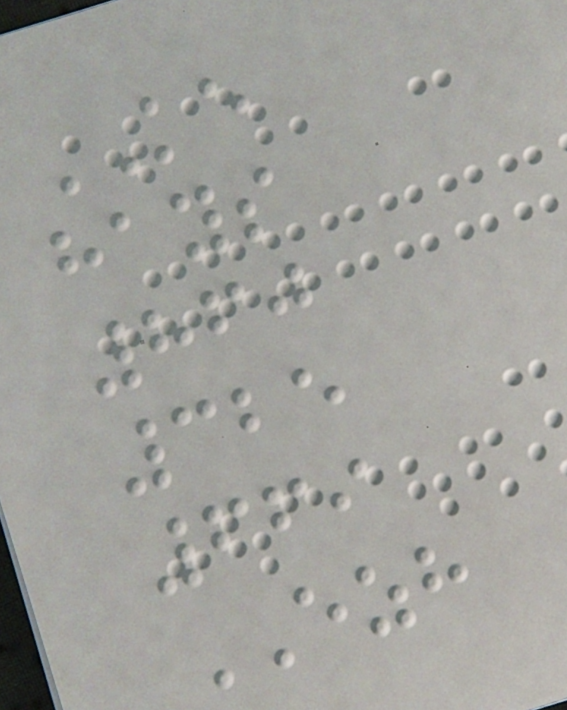KE
hays
860
325
669
EZH
